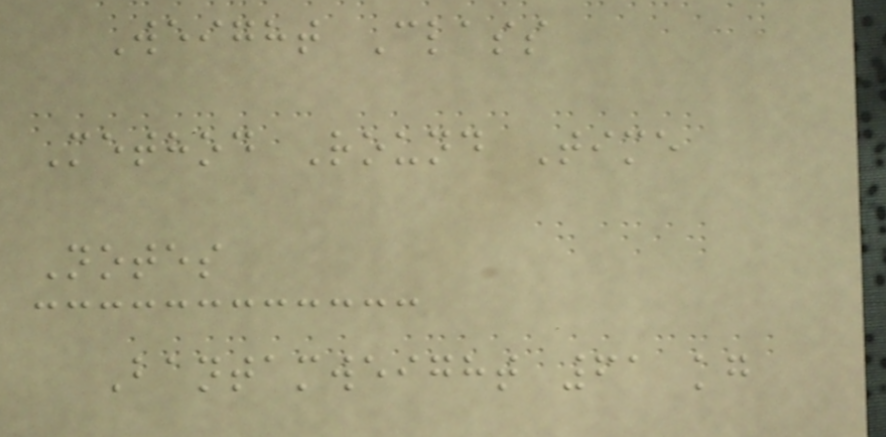Weight Class
Method Round Time
Notes
Bantamweight 61 kg
